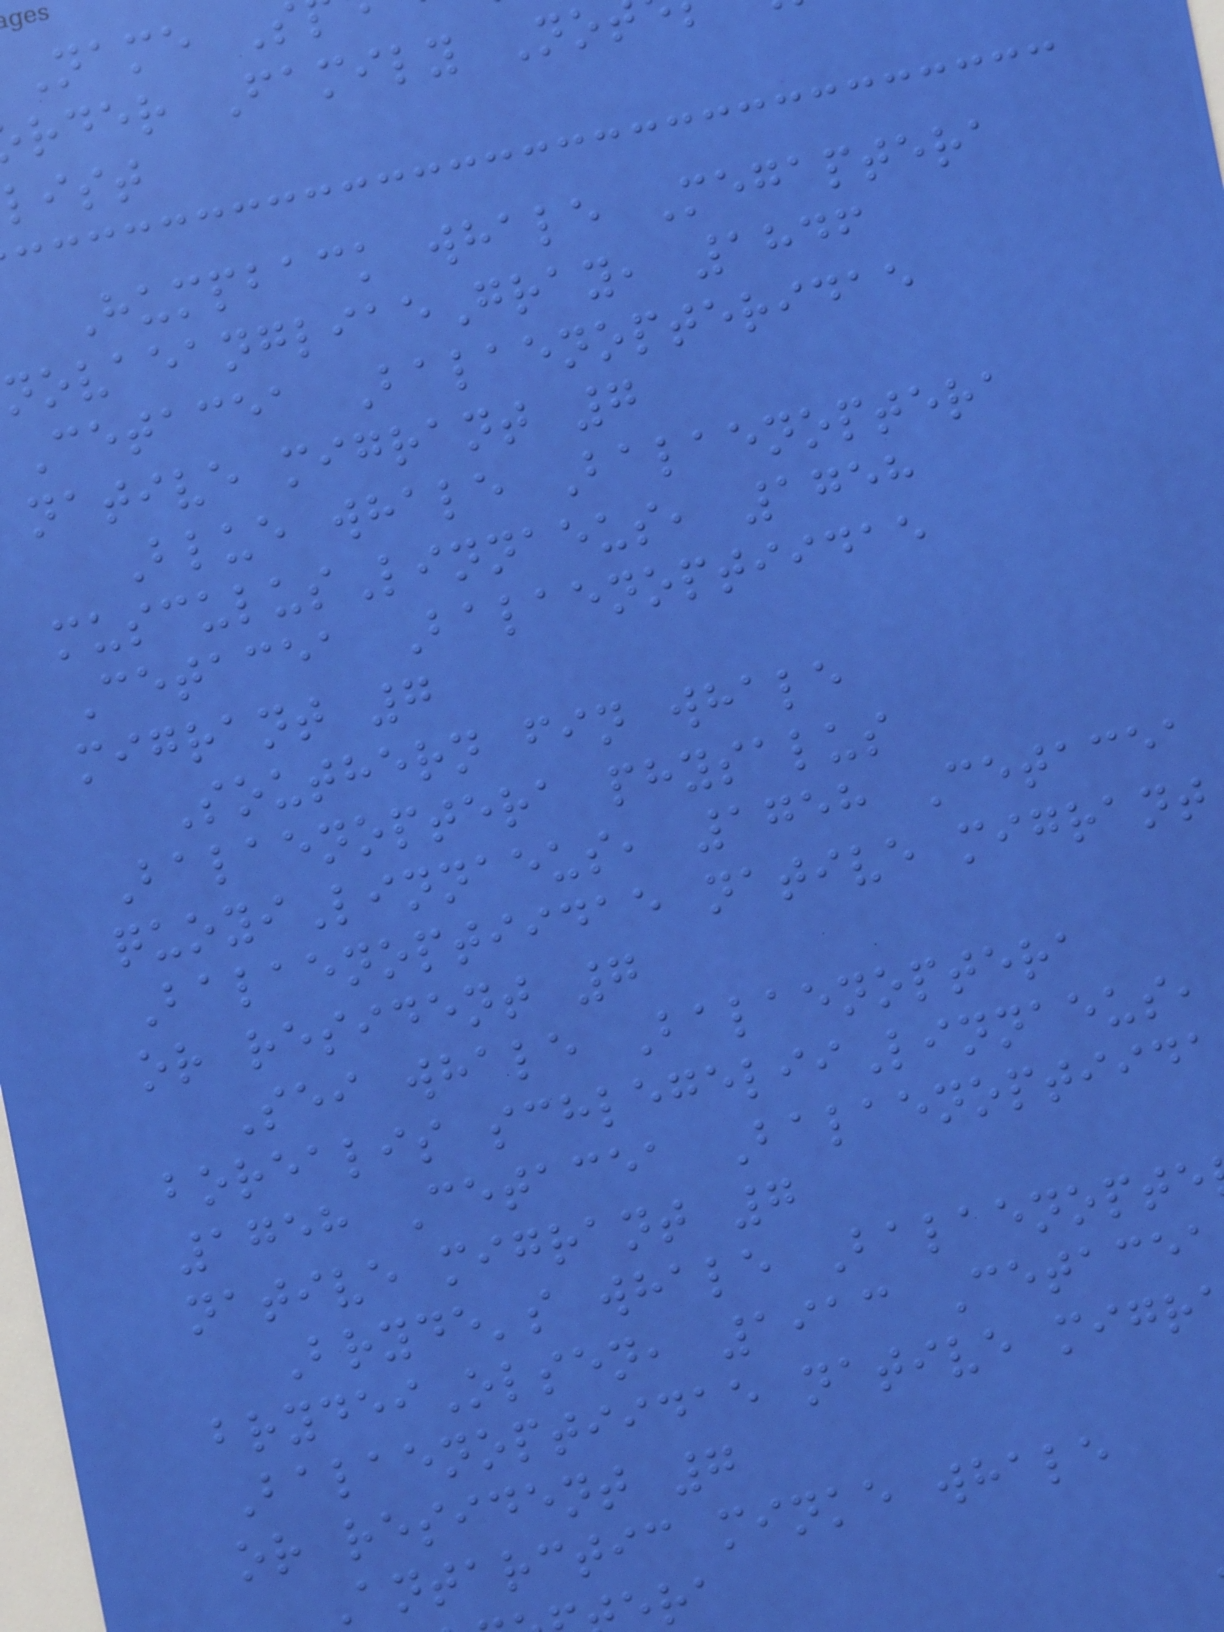Name S
rder Family No
list
Humpback whale Megaptera
novaeangliaeGray, 1846
Cetacea Balaenopteridae
native migrant 7
Blue whale Balaenoptera
musculusLinnaeus, 1758
Cetacea Balaenoptiidae
migrant 7
Southern fin whale
Balaenoptera physalus
quoyiLinnaeus, 1758 Cetacea
Balaenoptiidae native migrant
or resident 7
Sei whale Balaenoptera
borealis schlegeliiLinnaeus,
1758 Cetacea Balaenoptiida
native migrant 7
Bryde's whale Balaenopte
brydeiOlsen, 1913 Cetacea
Balaenoptiidae native migr
or resident 7
Antarctic minke whale
